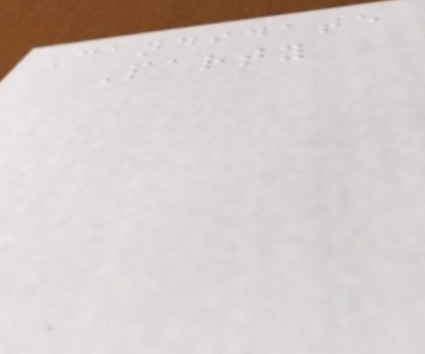Candidate
Party
